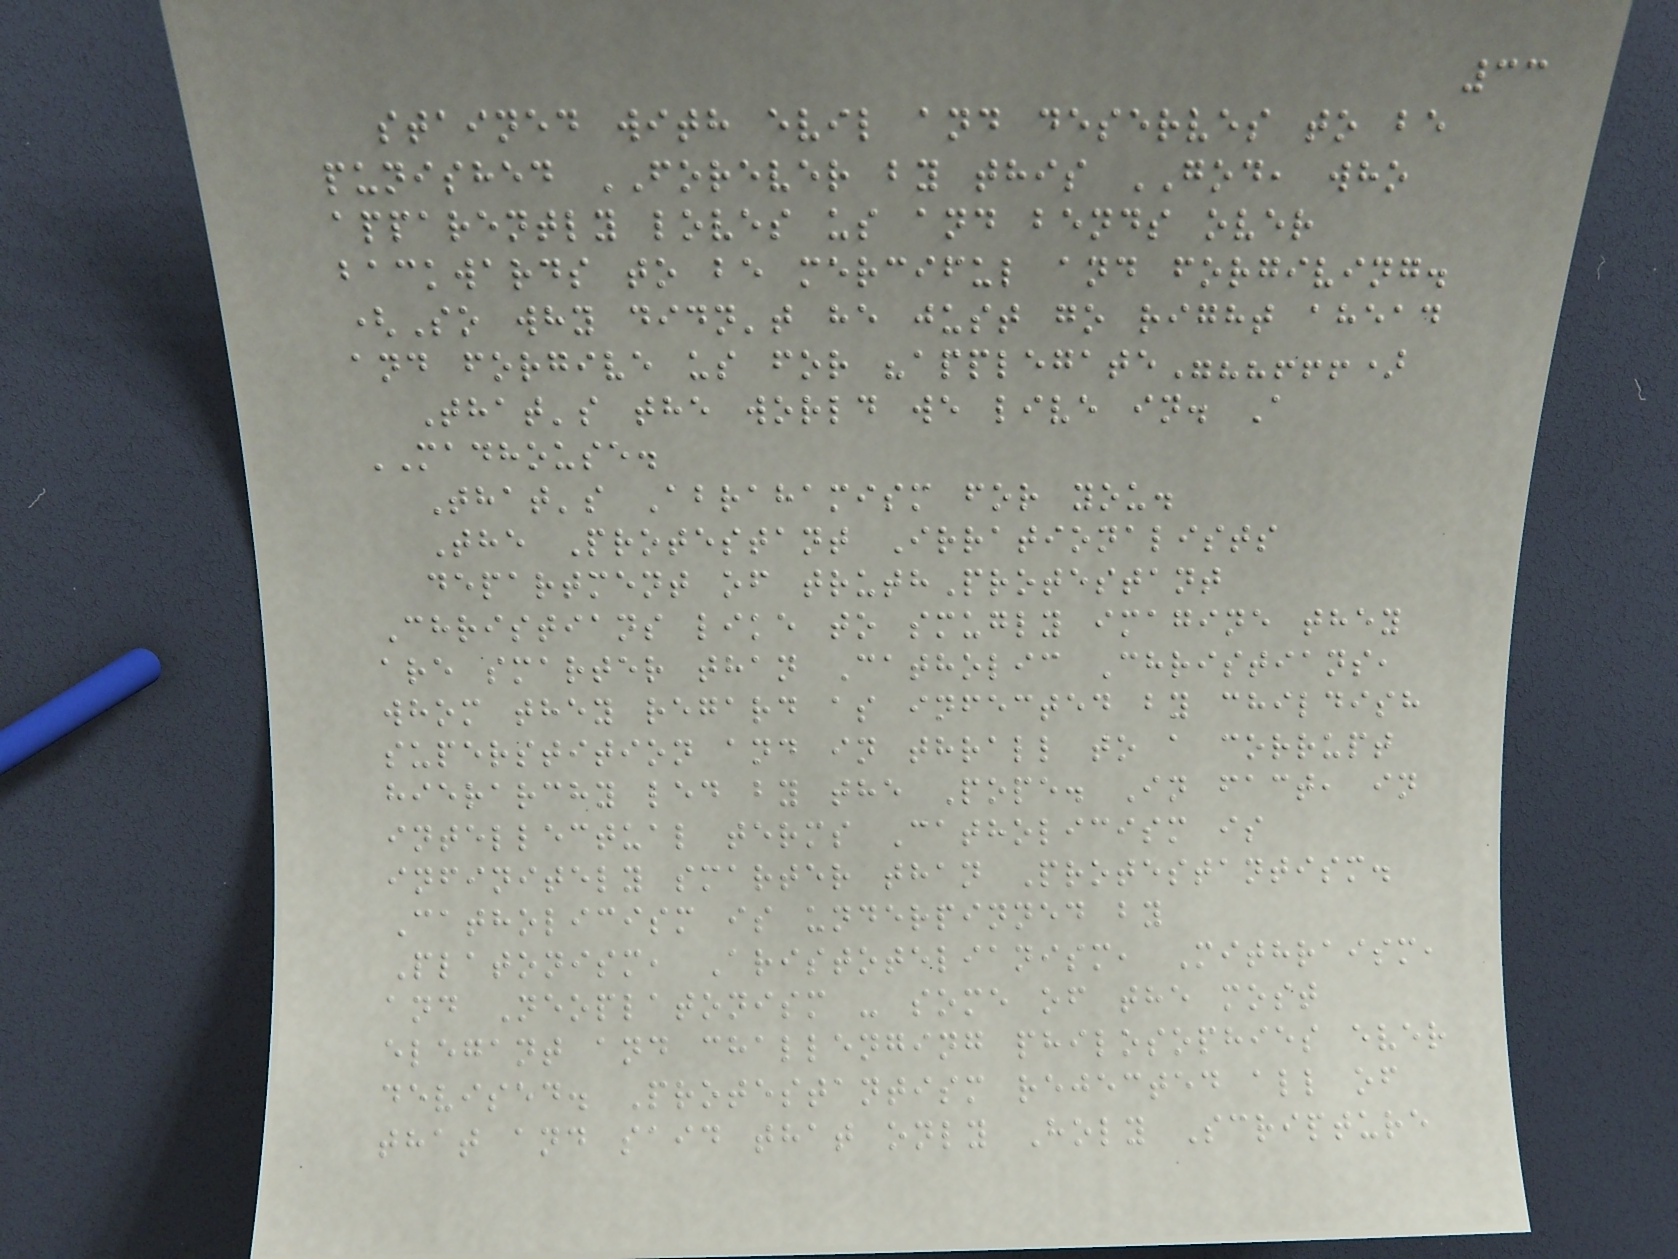33
stained with evil and deserves to be
punished FOREVER by this GOD, who
apparently loves us and bends over
backwards to be merciful and forgiving.
(So why didn't he just go right ahead
and forgive us for "applegate"??!!!)
That's the world we live in. A
MADHOUSE.
That's Abrahamism for you.
The Protestant Irrationalists
department of truthProtestant
Christians like to smugly imagine they
are smarter than Catholic Christians,
whom they regard as infected by childish
superstition and in thrall to a corrupt
hierarchy led by the Pope. In fact, in
intellectual terms Catholicism is
infinitely smarter than Protestantism.
Catholicism is underpinned by
Platonism, Aristotelianism, Mithraism,
and Neoplatonism - some of the most
elegant and challenging philosophies ever
devised. Protestantism rejected all of
that and said that only Holy Scripture
